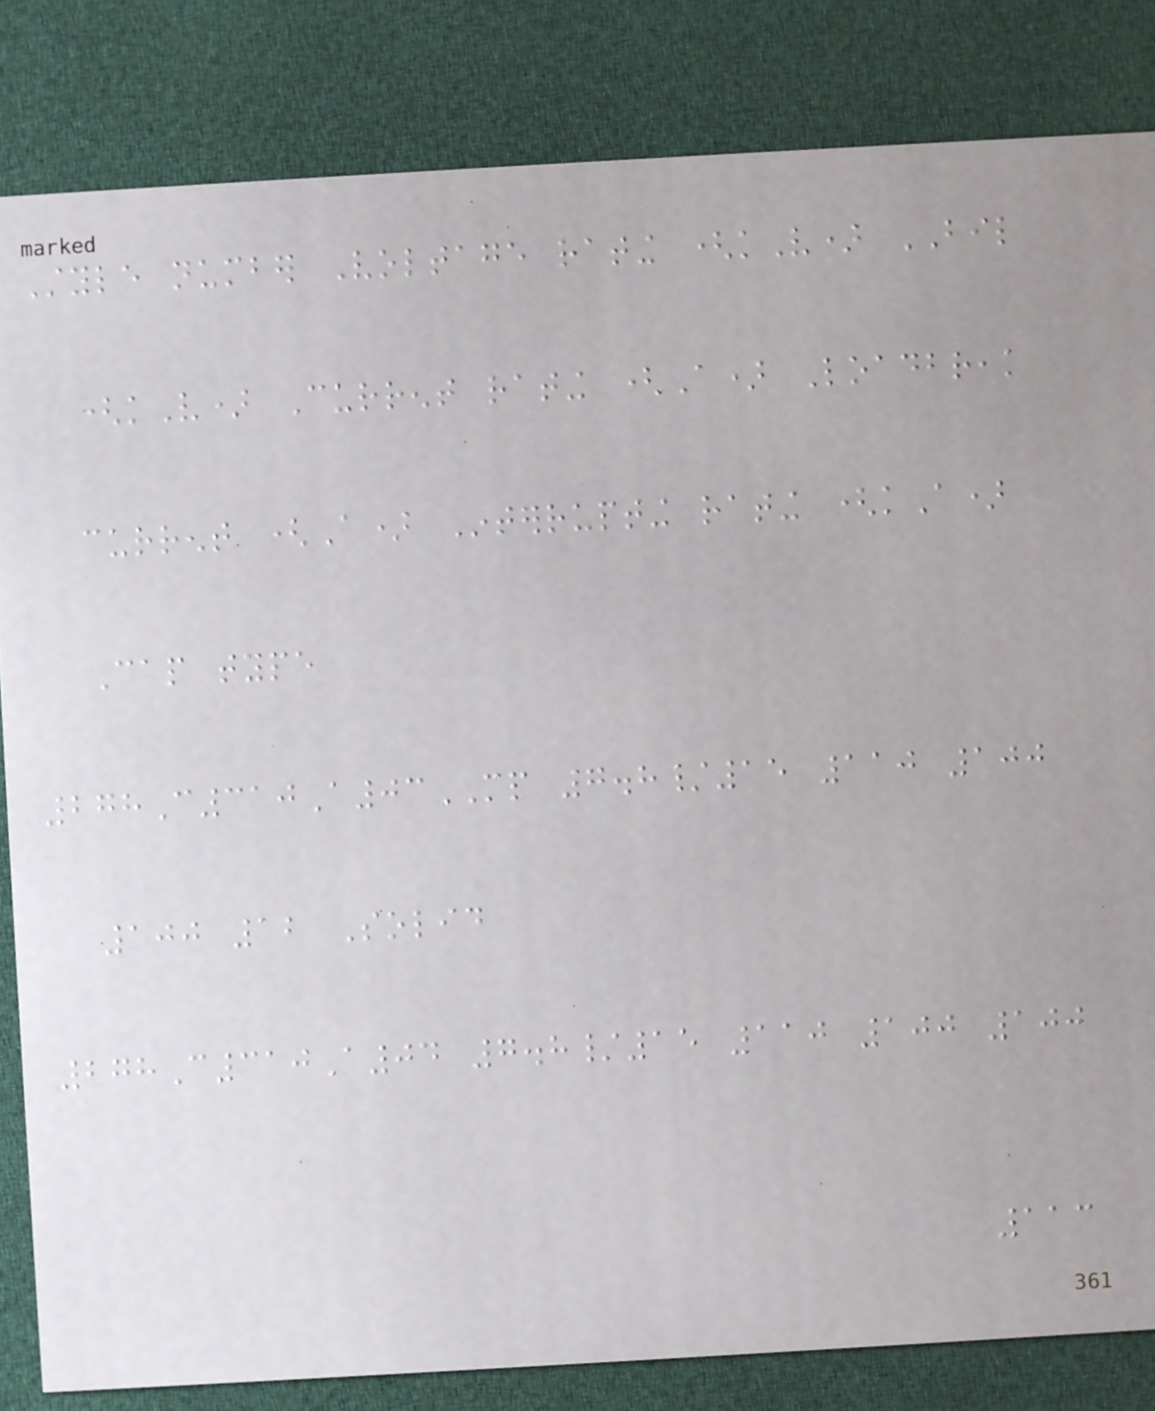Style number Voltage rating (kV) BIL
(kV) Current rating (A) Loadbreak
current (A) Interrupting rating (kA)
Cap type
278C310A03MP 7.8/15 110 100
100 12 Solid
278C310A04 7.8/15 110 100 100
113
